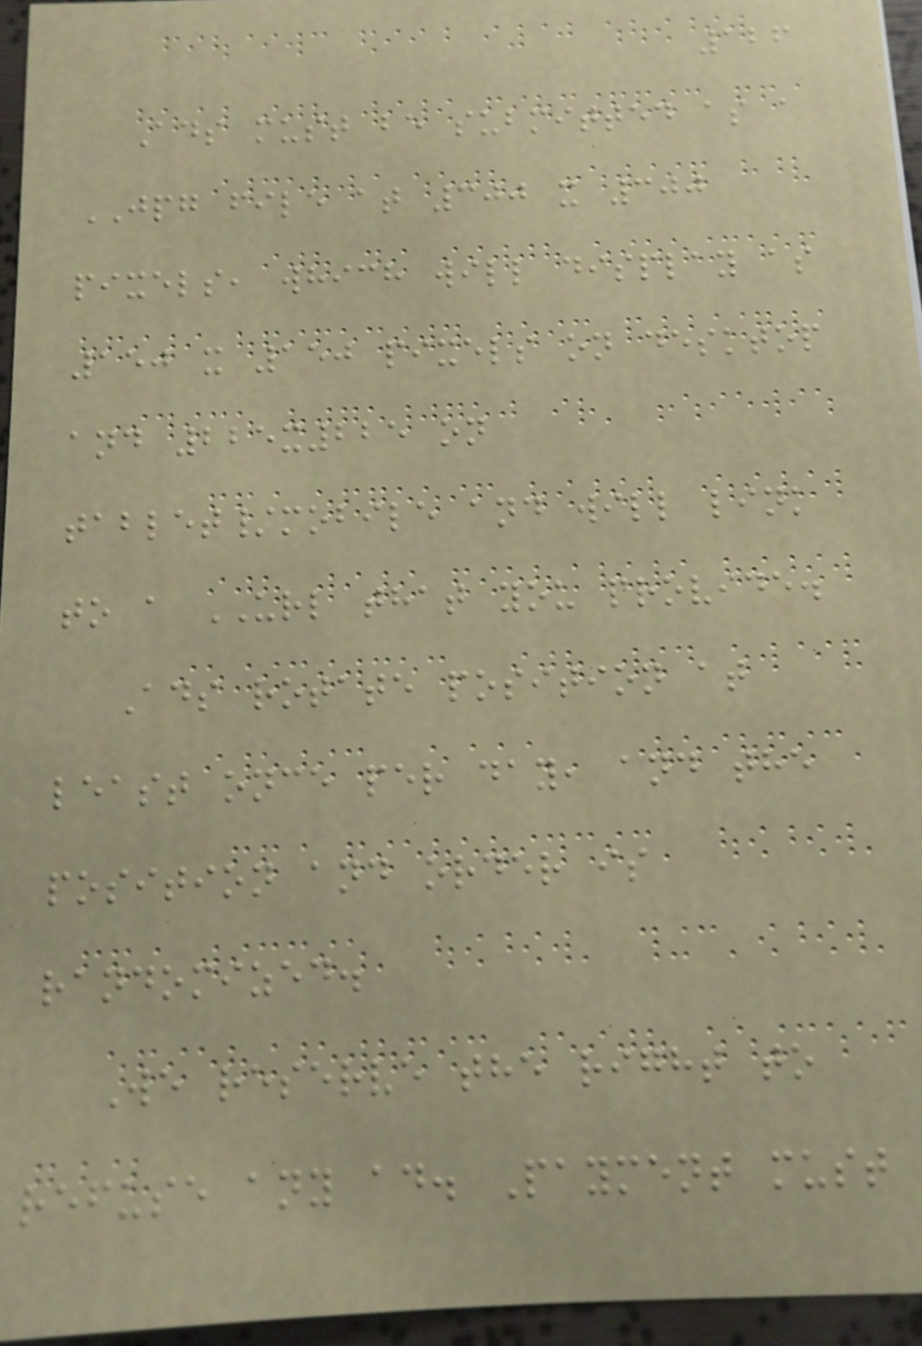126
Ads must be submitted as a
JPG file at 300 x 300
pixels, which will display as
150 x 150 pixels on desktop
and 225x225 on
tablet/mobile and will link
to a URL that you provide.
Ads rotate position at
least once per day, and the
position and order is
randomized.
We reserve the right to
refuse any ad. Payment must
